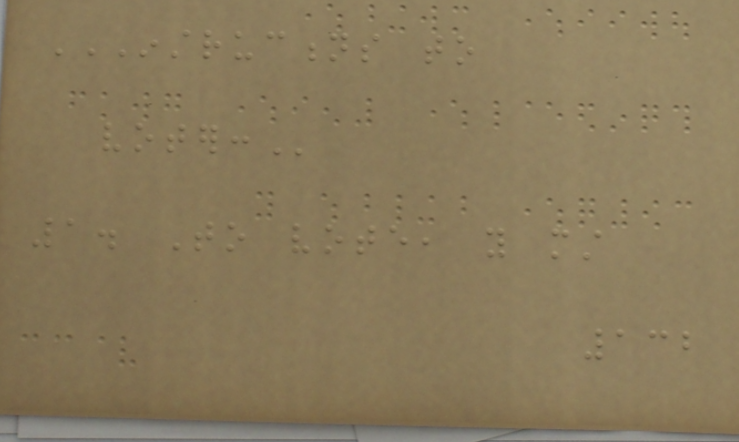INSTRUCTIONS TO
VOTER:
1. To vote, you must
132
